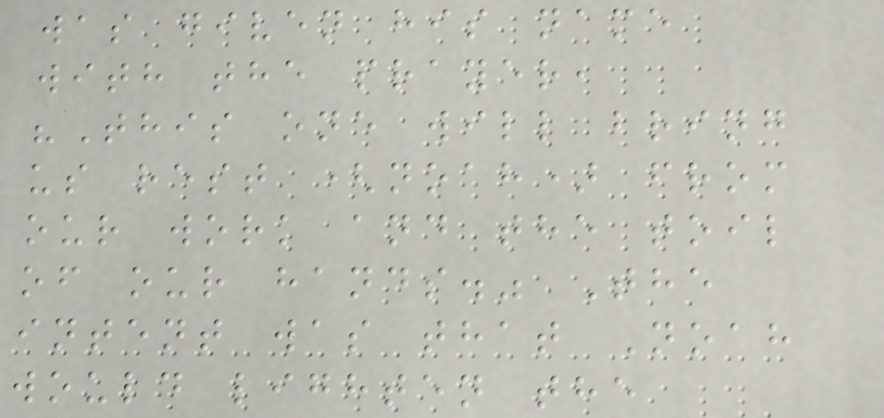was given his name
with the prayer,
"This one will bring
us rest (noah) from
our work and the toil
of our hands." The
intent was that Noah
would lighten the
